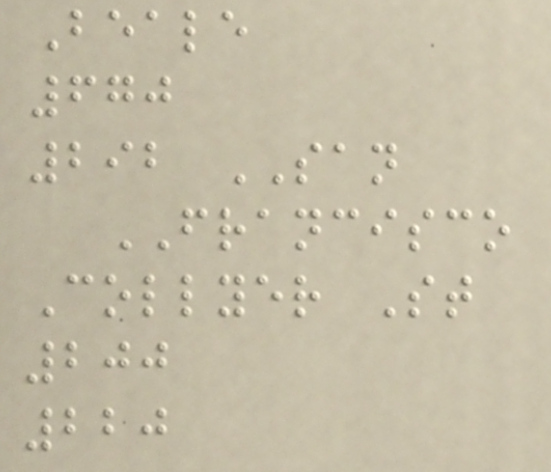Beale
670
292 SAN
FRANCISCO
Collyer St
200
220
